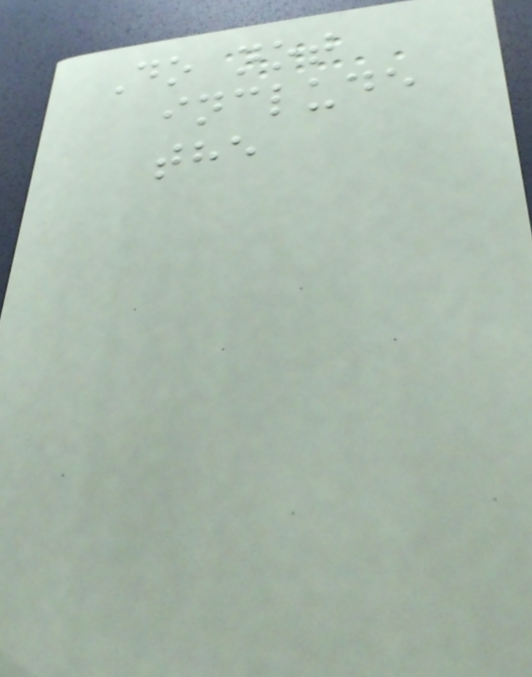Do not
include
the
